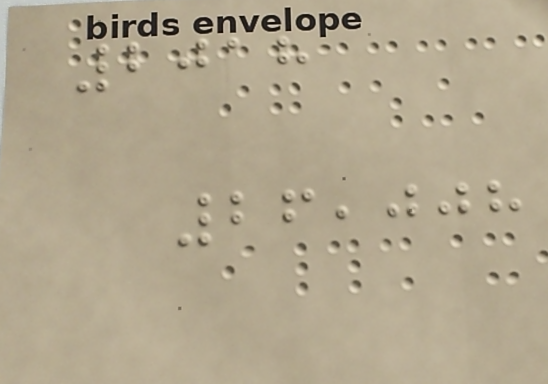2018
26,008
